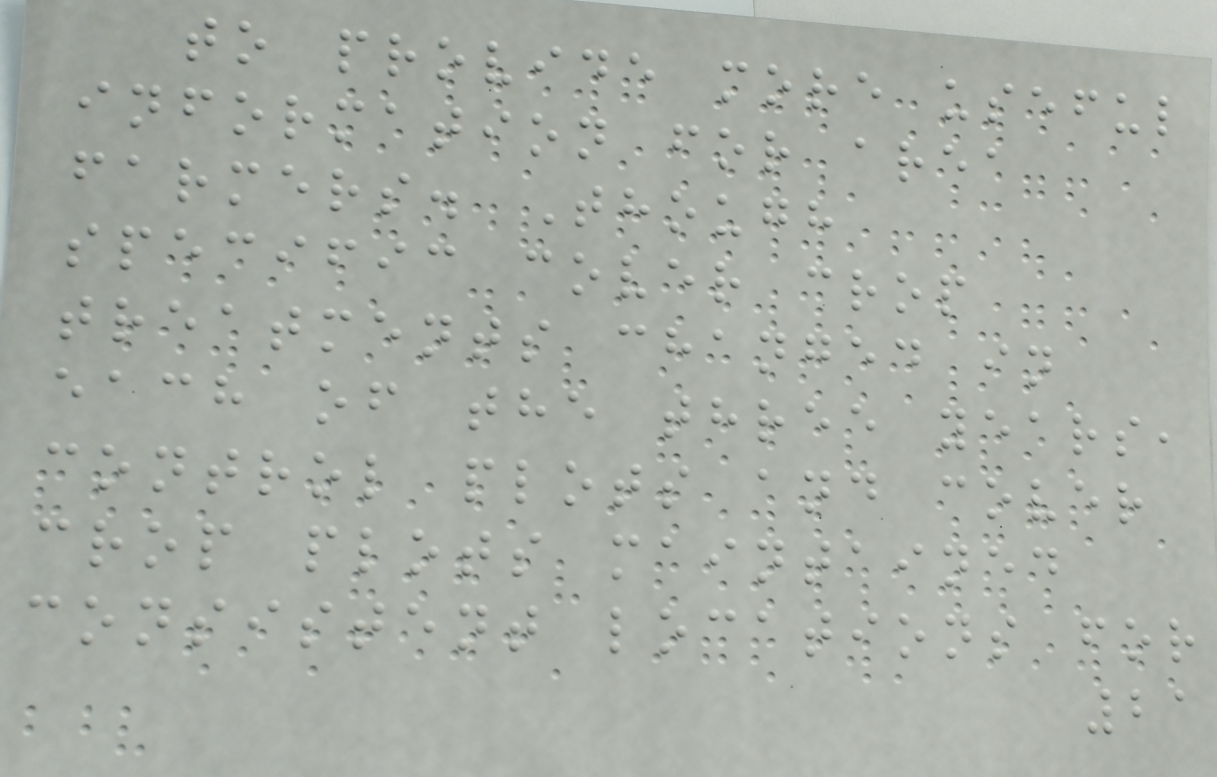to provide more useful
information for area
farmers. Though
specific cover crop
treatments changed in
each of the three years,
control plots and cover
crop plots maintained
consistent locations for
21
